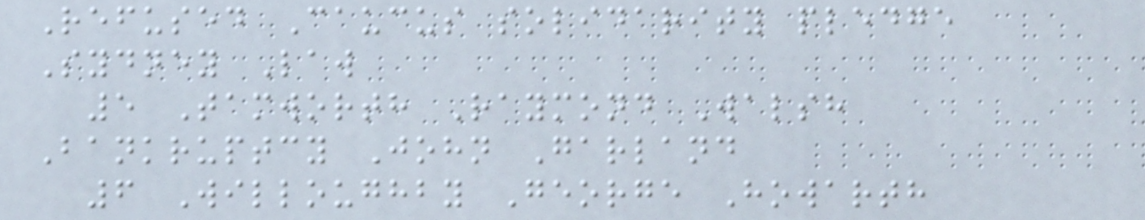Refused Caucus solidarity pledge
Sydney Law
5 Tamworth Raymond Walsh
Bankruptcy John Garland
6 Willoughby George Howarth
